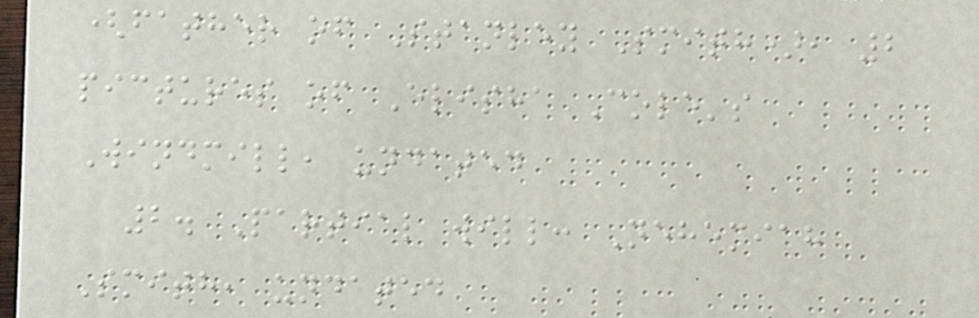(father of Stanley Smith), 2
pictures of Elisha Cole's
Windmill, undated
2. Partial will: Nehemiah
Smith, undated
